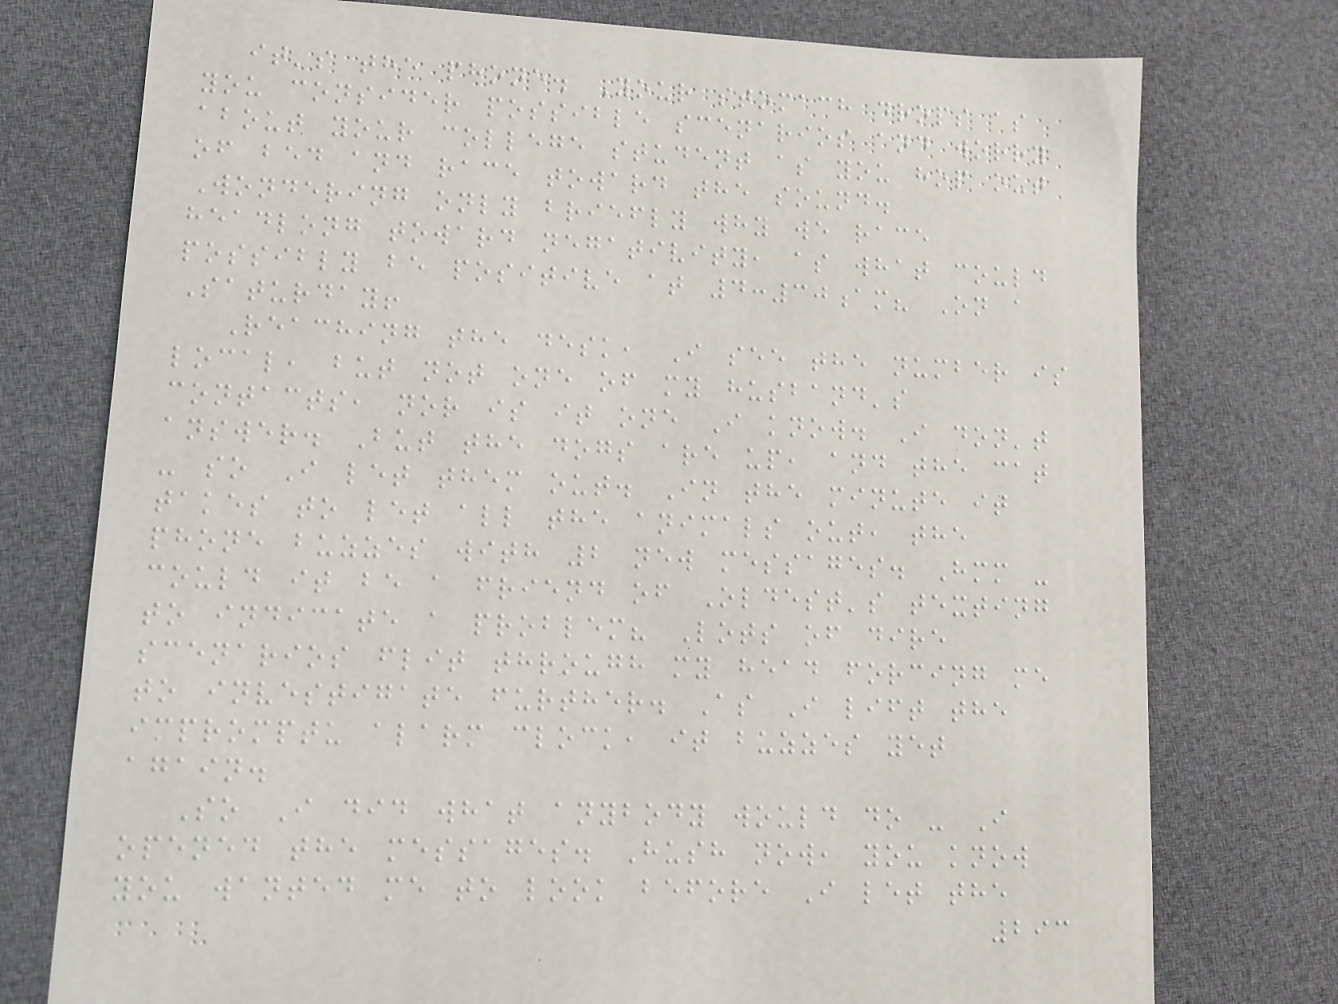it's the phone. Your stomach drops as
you consider possible scenarios and worry
about your college student as you hop out
of bed and race toward the sound.
Wondering only briefly why we race
headlong toward negativity, as what could
possibly be positive at 4:30am? On a
Saturday!
Reaching the desk, I see the number is
local, but not one of my husband's
contacts, nor is it one I know. I don't
answer. But the dogs are up, and the cat
- so I let them out. In the minute it
takes to let all the animals out, the
phone buzzes with 2 new messages. Hmm -
could it be a friend of Oldest's texting
to indicate a problem? Lots of dire
scenarios flit through my head forcing me
to investigate further. As I lift the
impromptu alarm clock, it buzzes yet
again.
So I did what anybody would do - I
opened the messages. Hush now, you know
you wanted me to look before I let the
293
